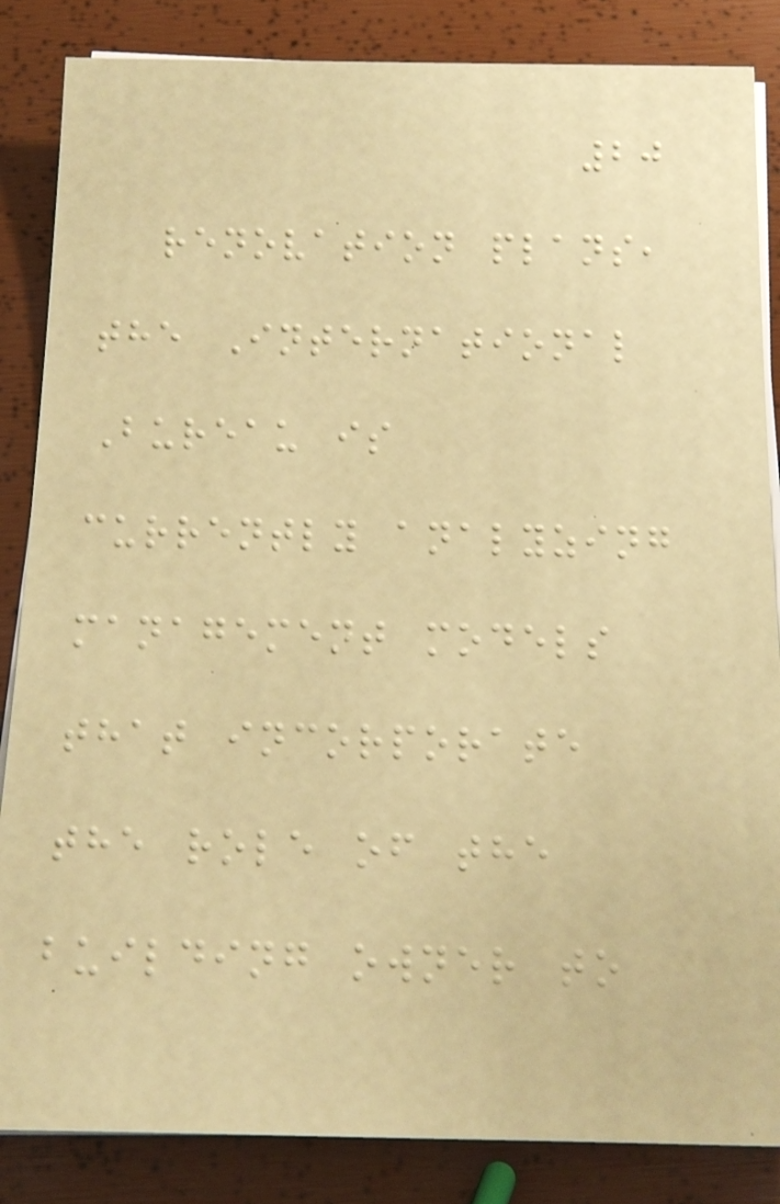20
renovation plans,
the International
Bureau is
currently analyzing
management models
that incorporate
the role of the
building owner to
